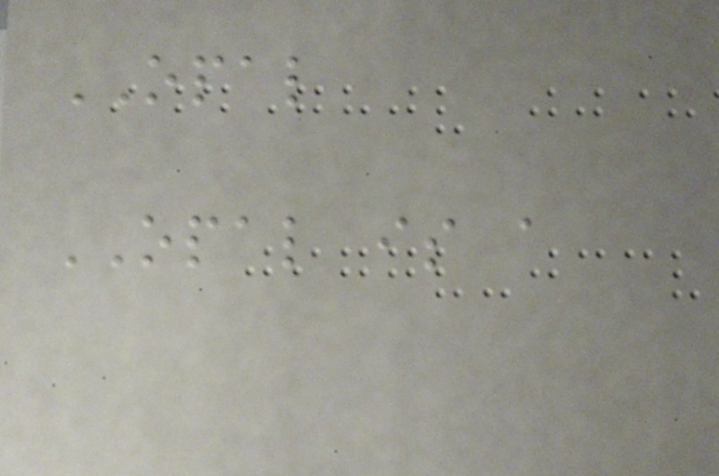OPAL
OPAL is a
